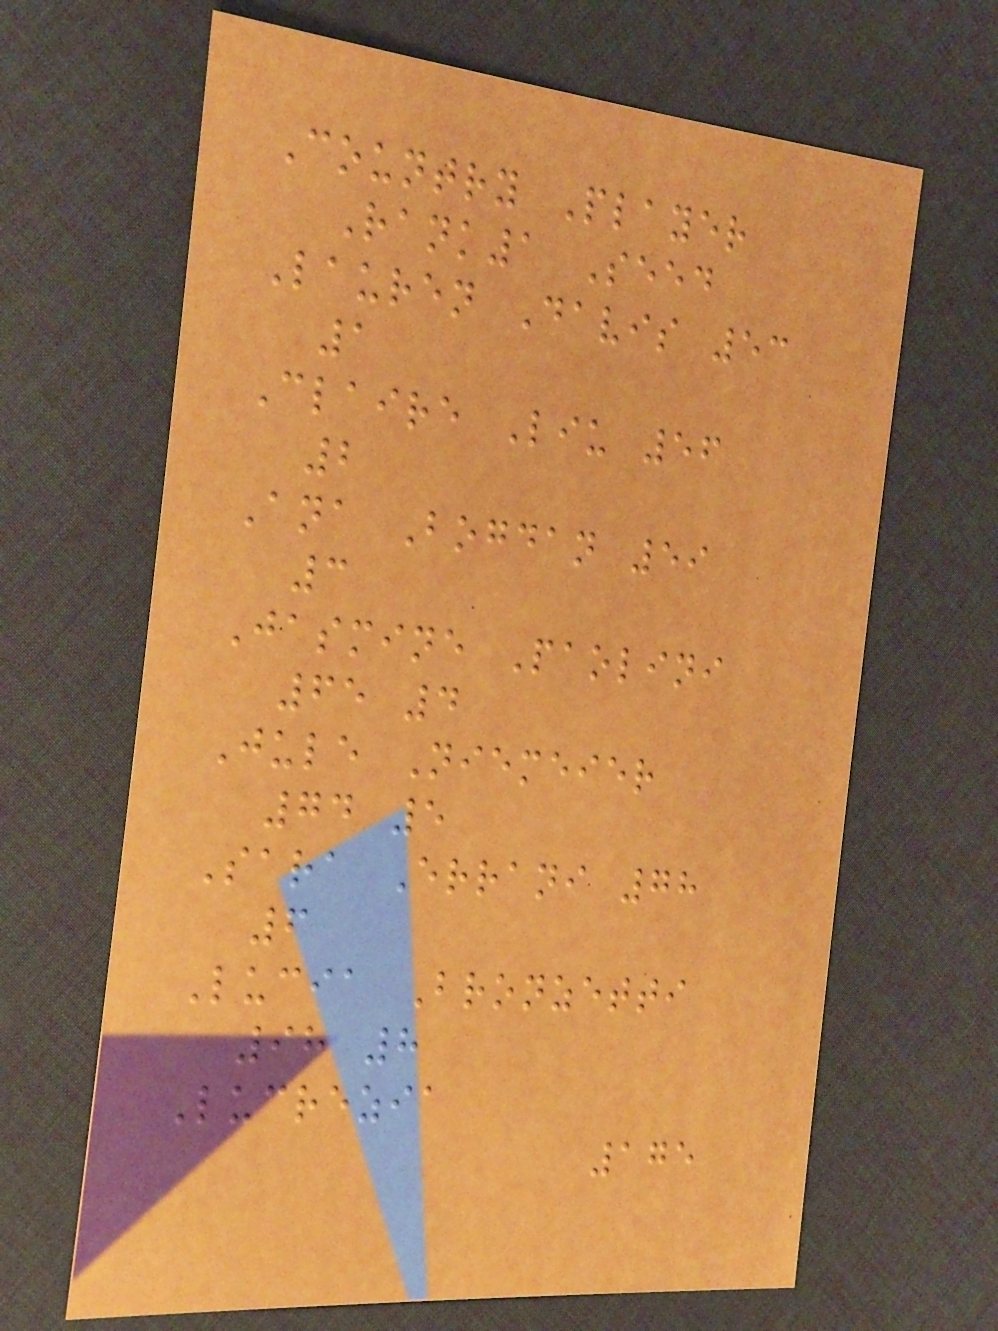Country Player
Rank1 Seed
Lauren Davis 53
1
Claire Liu 56
2
Ana Bogdan 59
3
Jasmine Paolini
65 4
Jule Niemeier
74 5
Sara Errani 78
6
Lucia Bronzetti
98 8
Lucrezia
175
